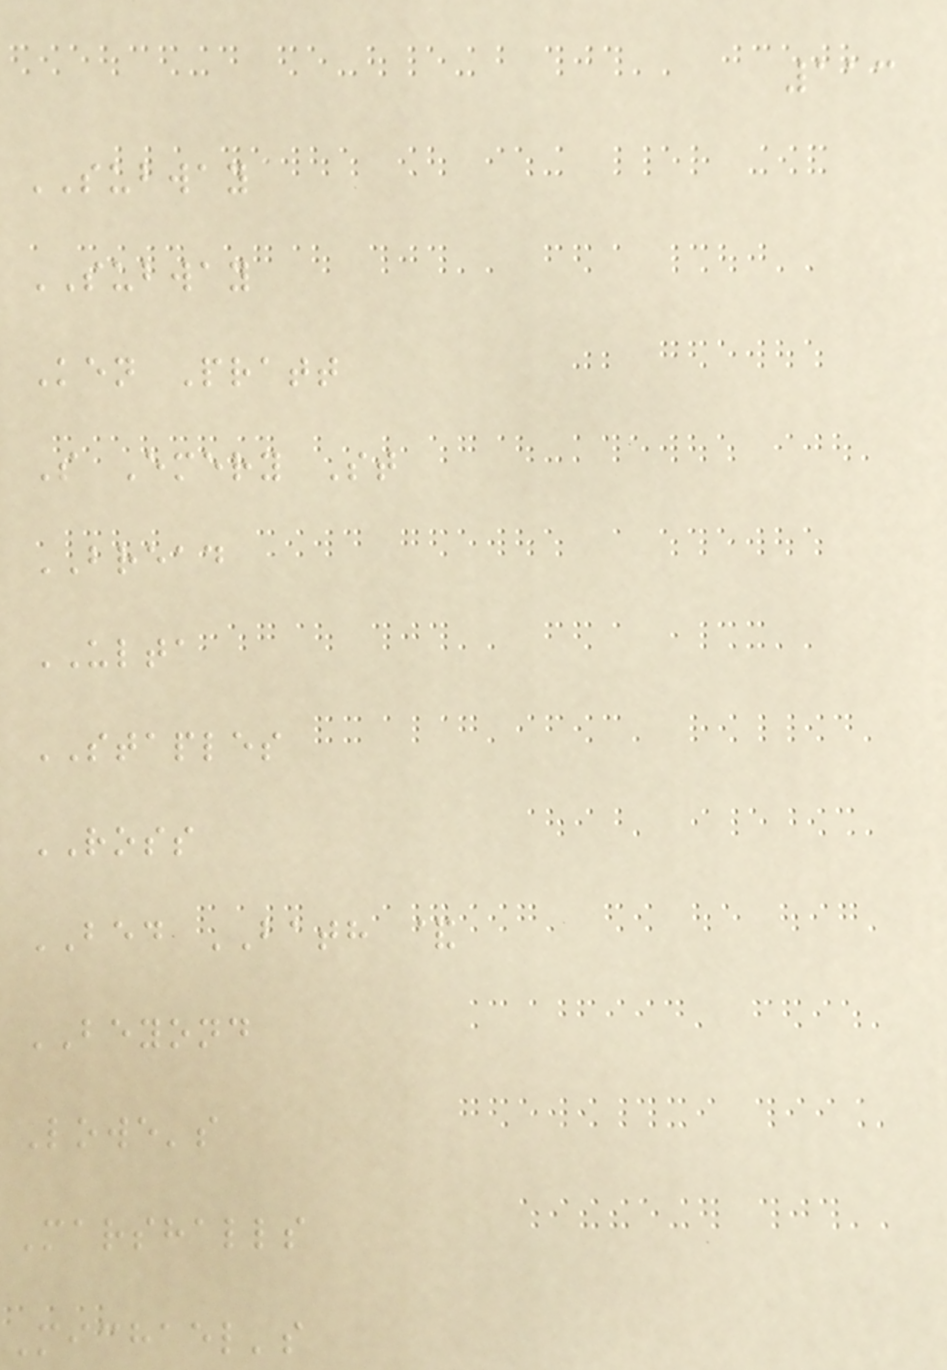113
SUBWAY
SUBWAY
Ken Pratt
S Emery St
BREAD
ULTA
STAPLES
ROSS
BED BATH &
BEYOND
Lowe's
Marshalls
Michael's
